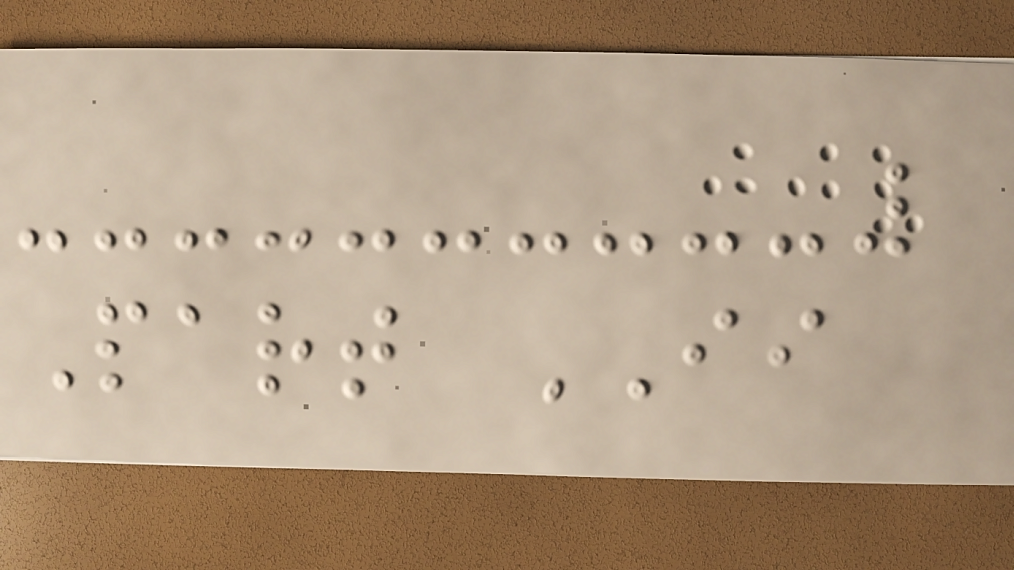Part II
